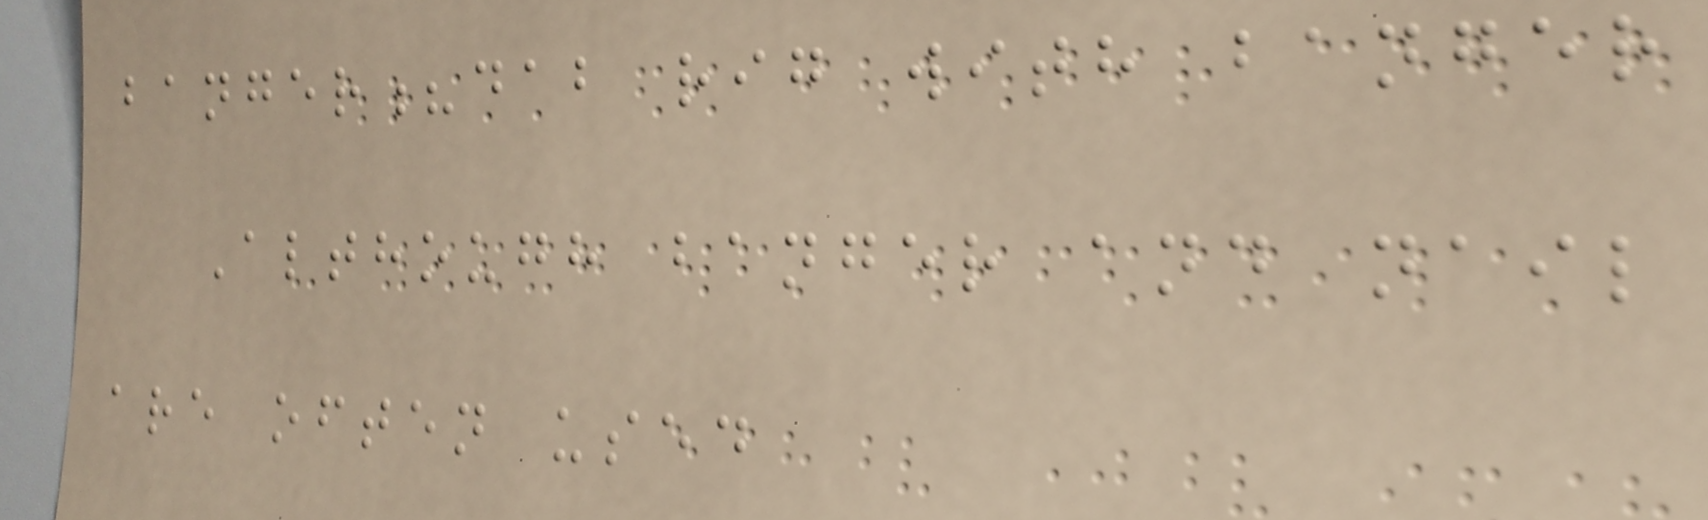banger?dab rig with banger
Although banger and nail
are often used
